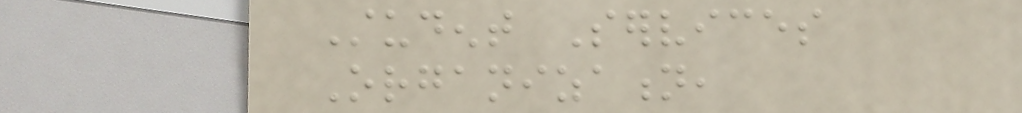Student Services
Organization,
